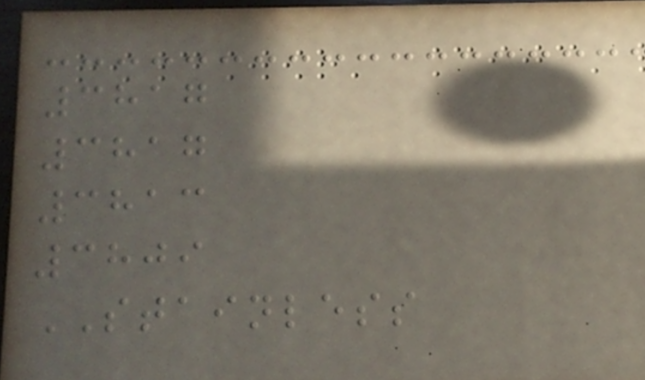3817
3817
3813
3809
STAINLESS
